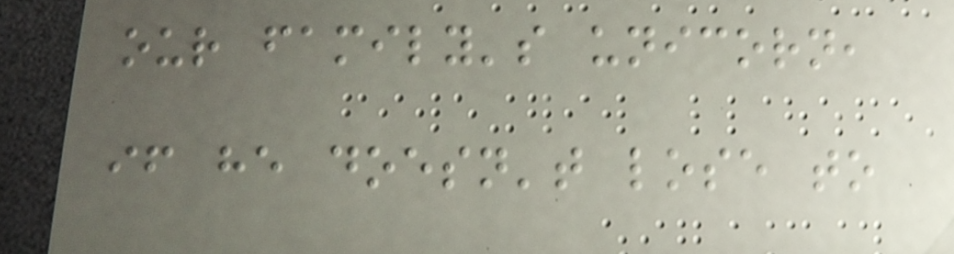our family's unicorn,
if he doesn't lose to
